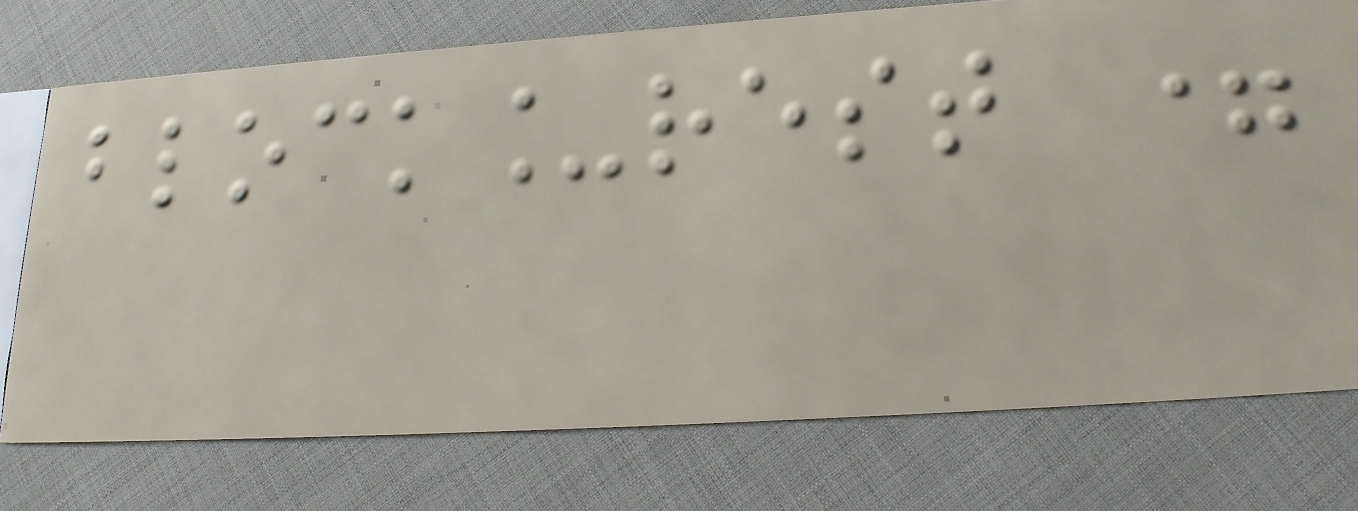block_rest =
